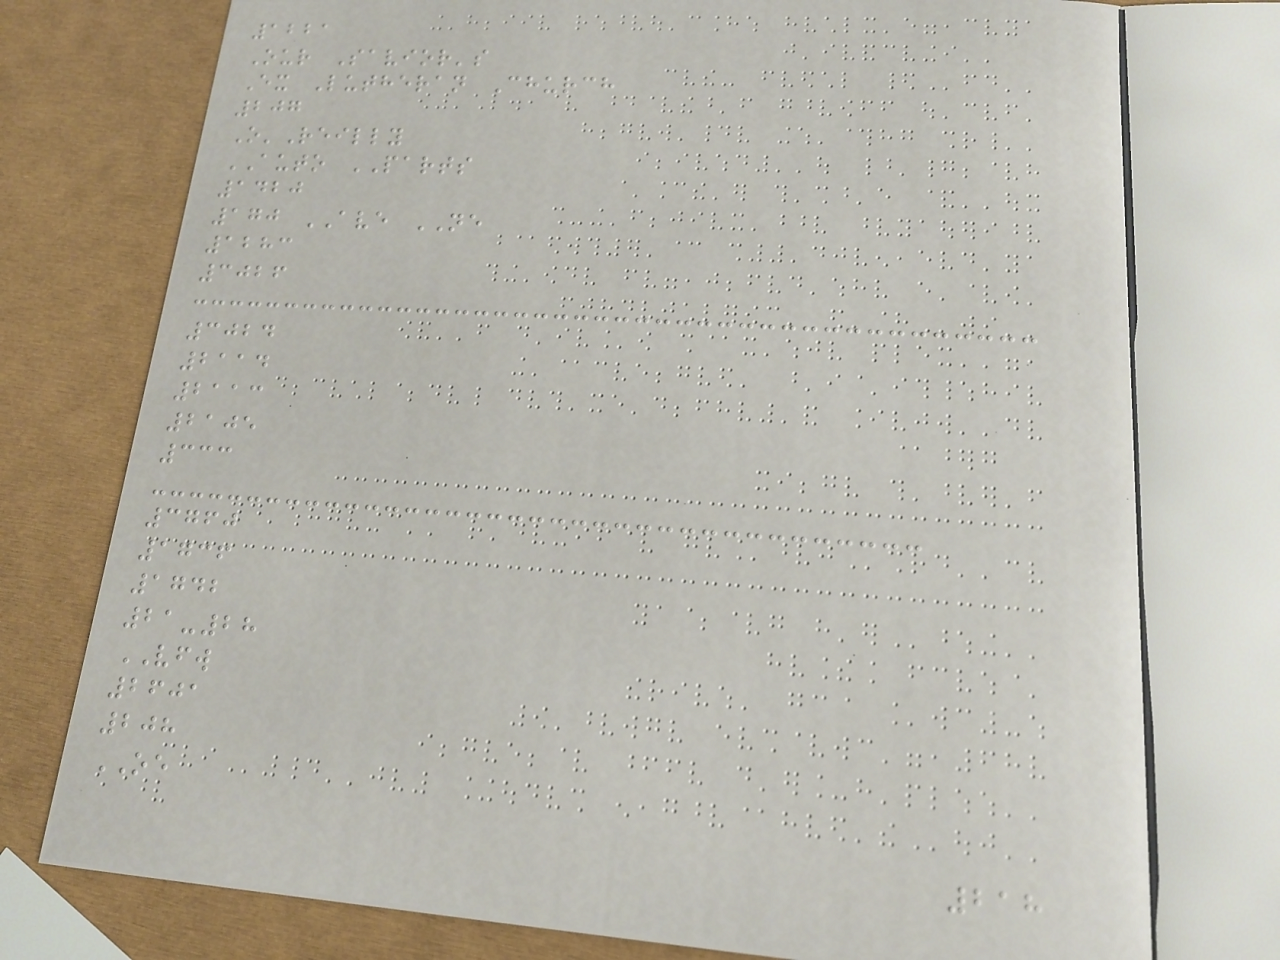1221
Our Savior's
Ex Lutheran Church
207
O'Reilly
AUTO PARTS
1420
170 AVE NE
1283
3026
3024
2114
2113
2105
333
3760
1736
1742
21-28
VFW
2601
208
OE
218
